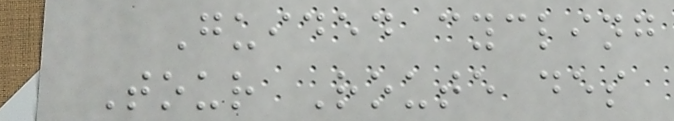Guided cycling
Tour Route des
